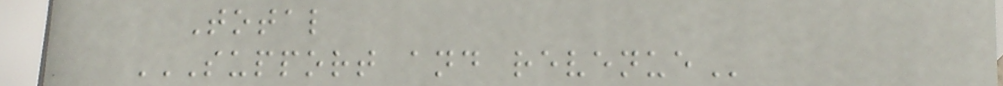Total
SUPPORT AND REVENUE
